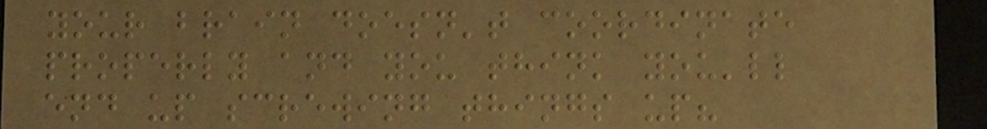your brain doesn't coordinate
properly and you think you'll
end up screwing things up?
